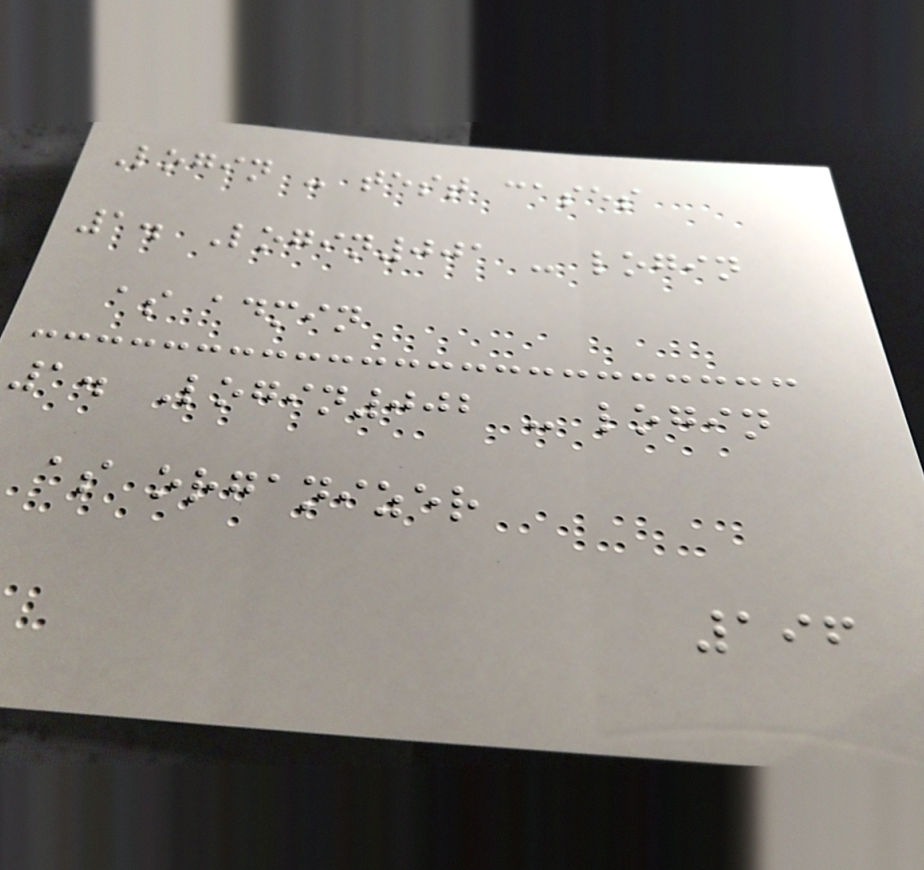Login - test cases
1. Login001 - login
as admin
1. Login002 - login
as organizer
196
